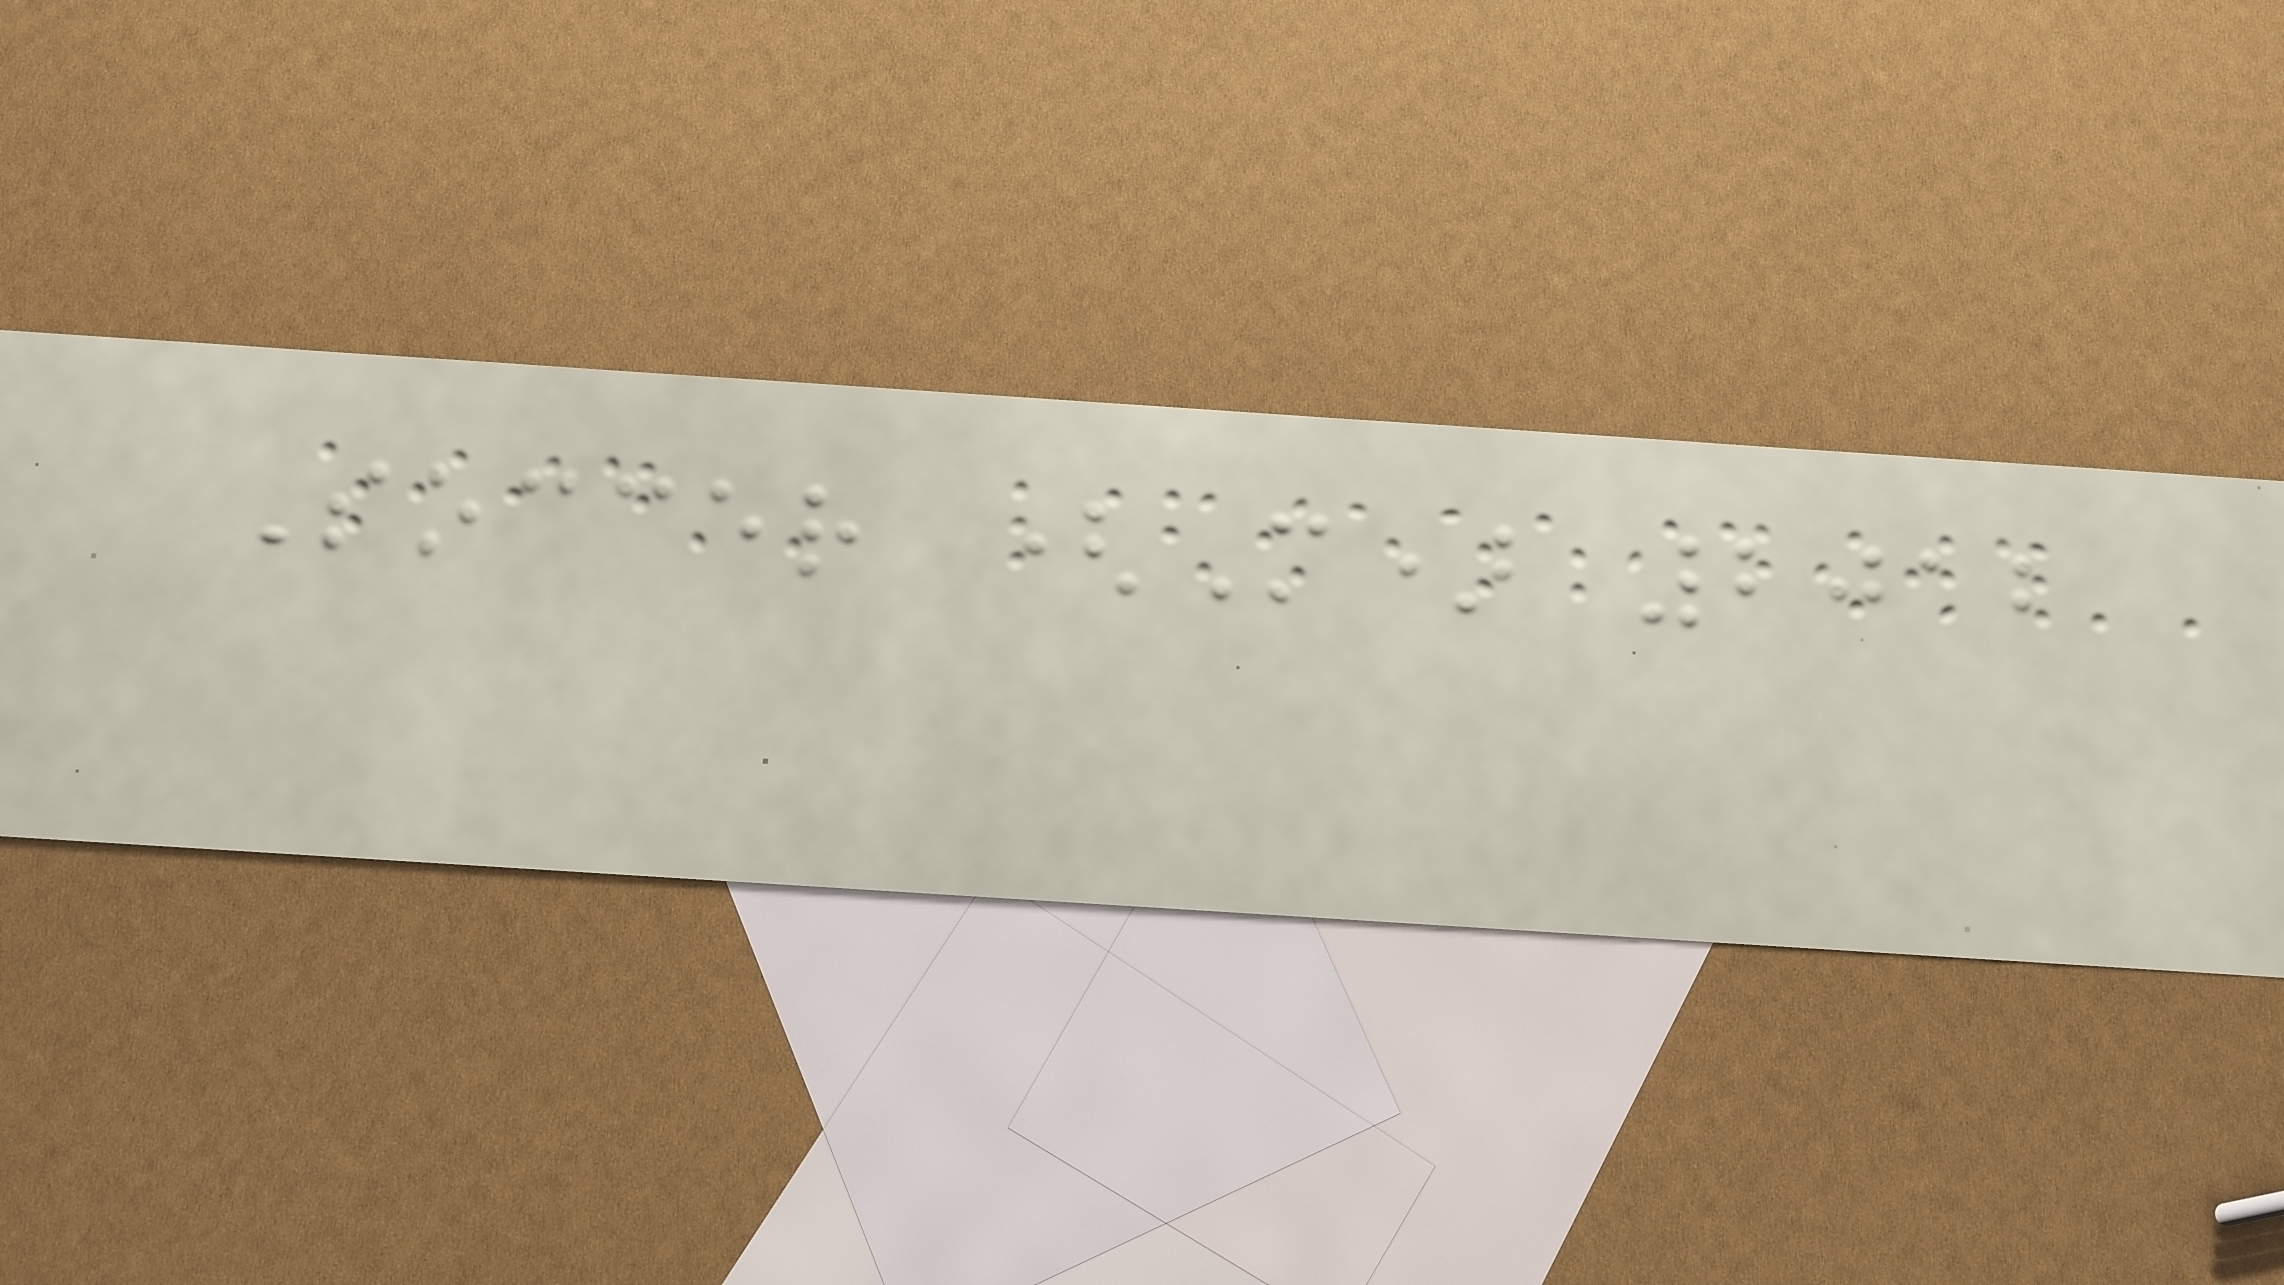Soccer (M) 2012
